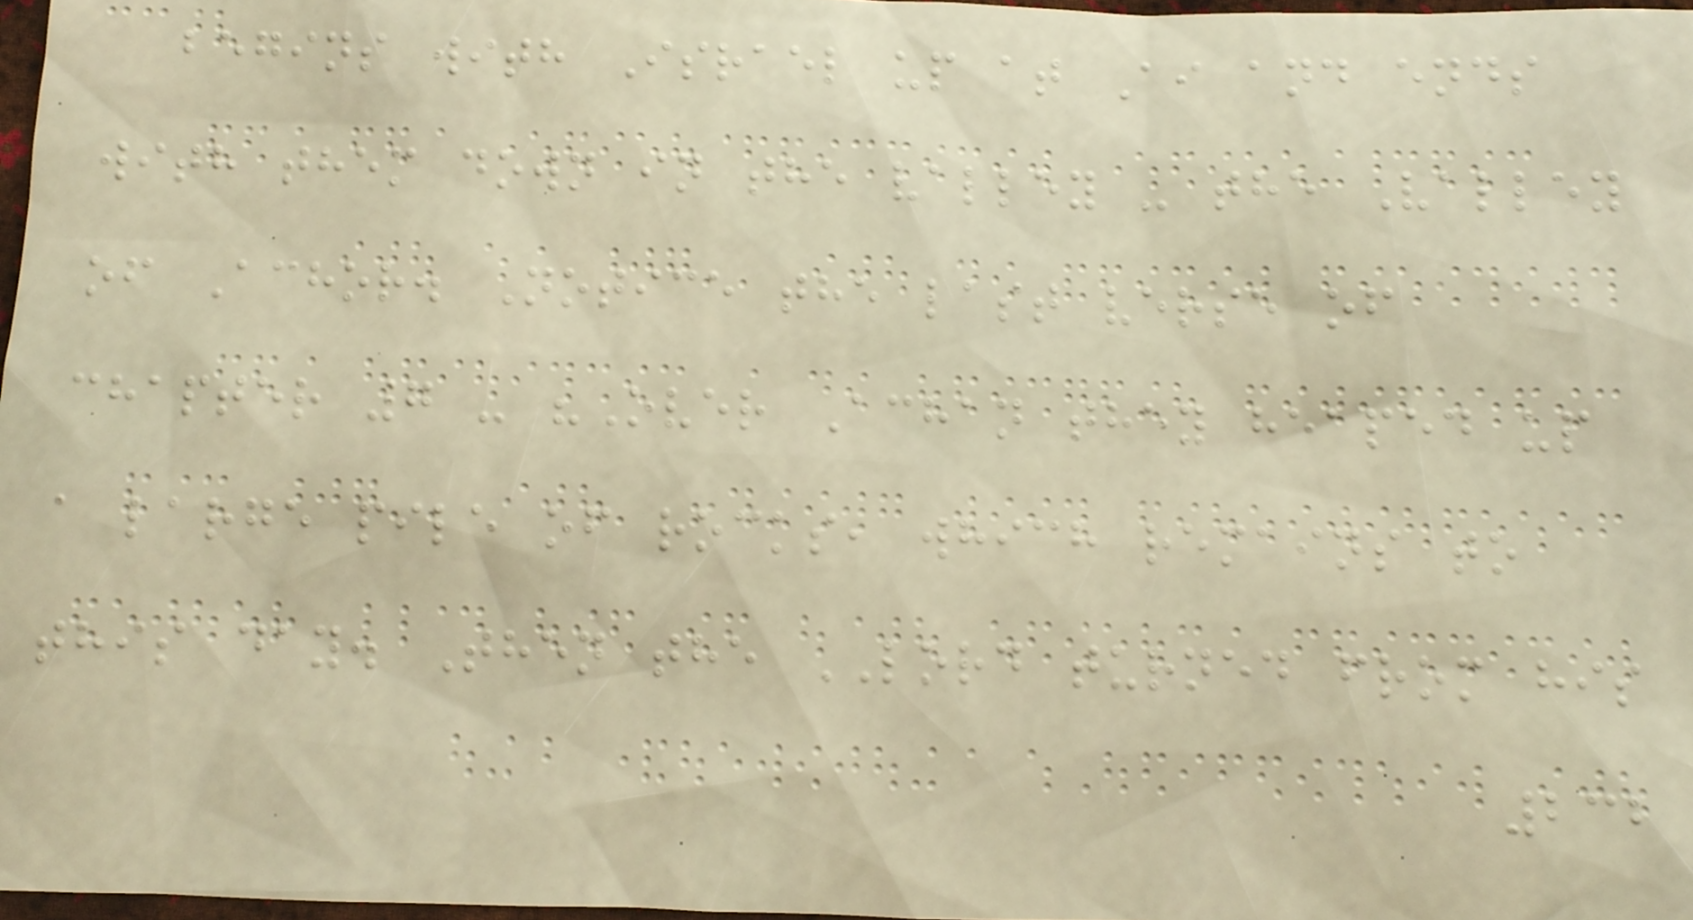begins with Israel up at Ai and ends
with them down in the valley - the Valley
of Achor. Notice the last verse of
chapter 7 - "Over Achan they heaped up
a large pile of rocks, which remains to
this day. Then the LORD turned from his
232
